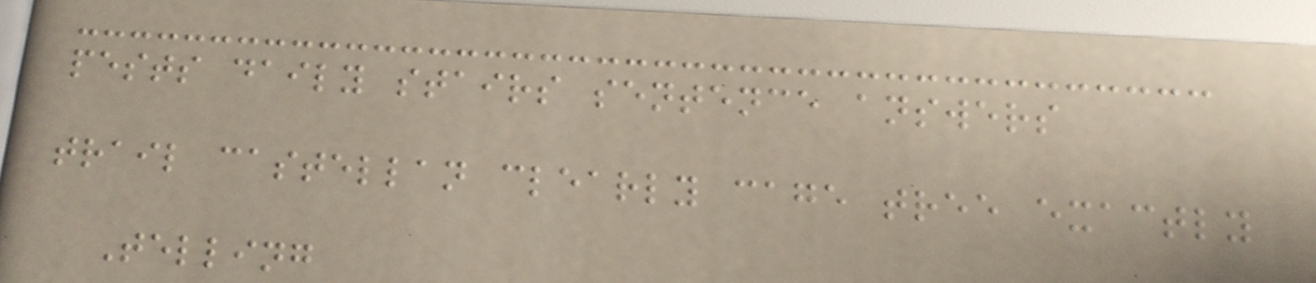pests daily stairs sentence answers
trail castellan clearly cage tree exactly
Telling
